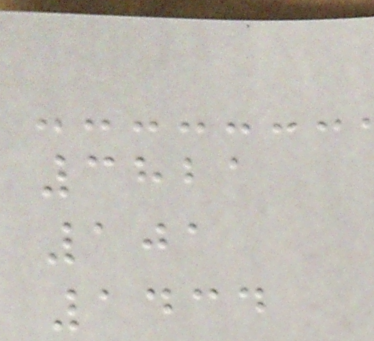3821
101
1434
